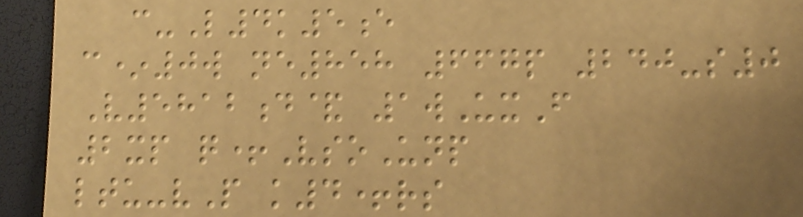c-L4k5e
c*0w ne858 667p 240-s0
V5812d& 1wUxF
2xp q+VsoUnp
ltu-vP k4+rs
